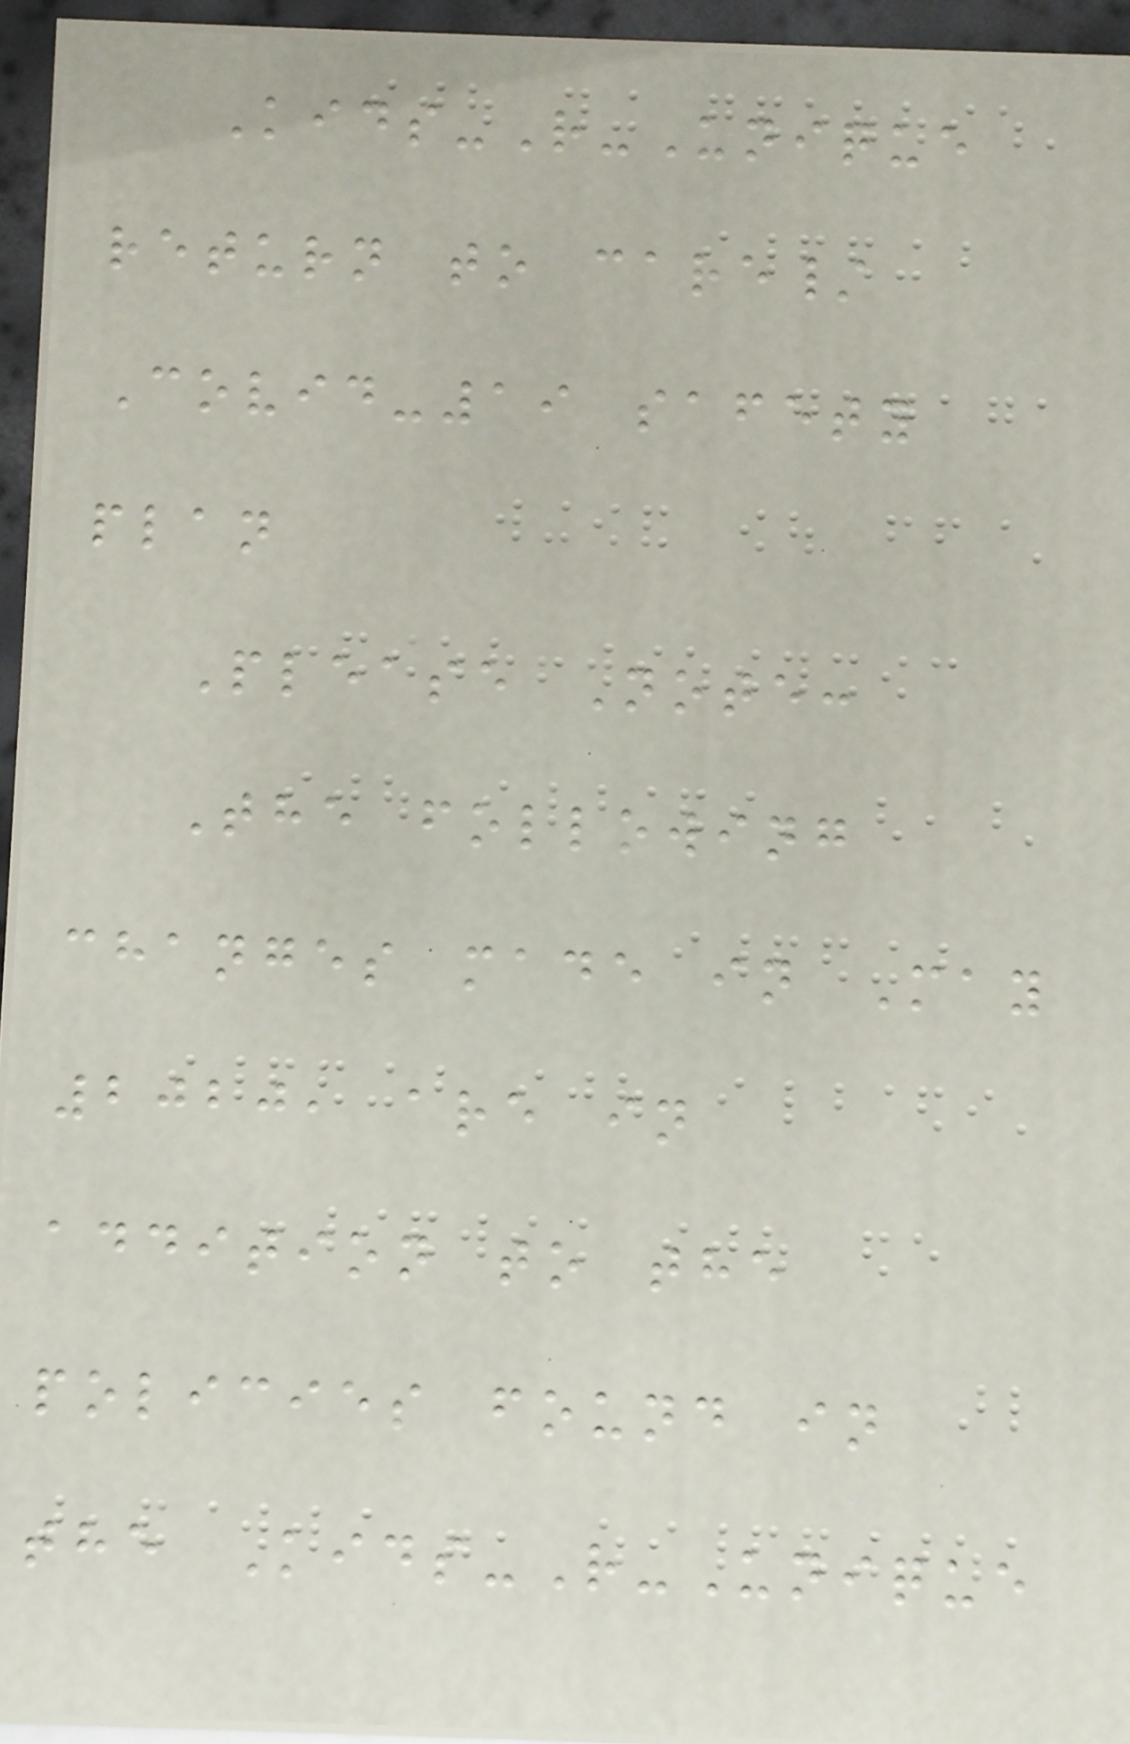Kids-R-Unique
return to care/
Covid-19 safety
plan
Please Note:
The following
changes made in May
2020, are in
addition to the
policies found in
the Kids-R-Unique
